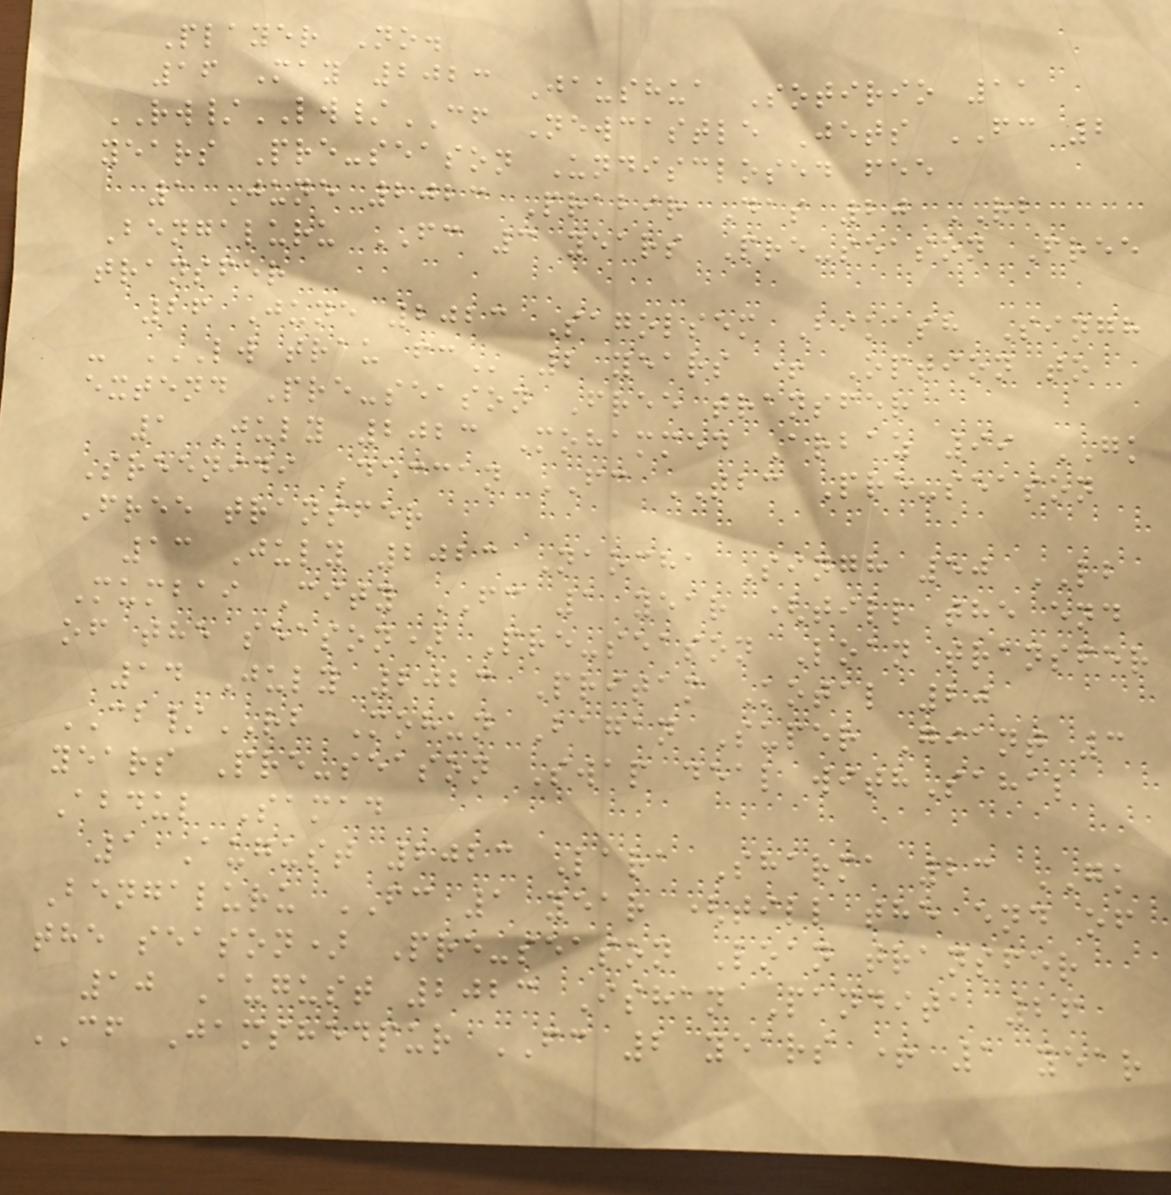Player No.
16 May 2023 Jaushua Sotirio 11
RW/LW/CF Newcastle Jets FC 2
years Pre-season Undisclosed fee
1 June 2023 Prabir Das 20 RB
Bengaluru FC 3 years Pre-season Free
transfer
26 June 2023 Sagolsem Bikash Singh
- LW TRAU FC 2 years + Option to
extend Pre-season Free transfer
1 July 2023 Mohammed Arbaz 99 GK
Sreenidi Deccan FC TBC Pre-season
Free transfer
13 July 2023 Naocha Singh 50 LB
Mumbai City FC 1 year (till the end
of the season) Pre-season Loan transfer
14 July 2023 Pritam Kotal 20
CB/RB Mohun Bagan Super Giant 3
years Pre-season Swap deal withSahal
Abdul Samad
1 August 2023 Lara Sharma 23 GK
Bengaluru FC 1 year (till the end of
the season) Pre-season Loan transfer
10 August 2023 Ishan Pandita 26
CF Jamshedpur FC 2 years + 1 year
